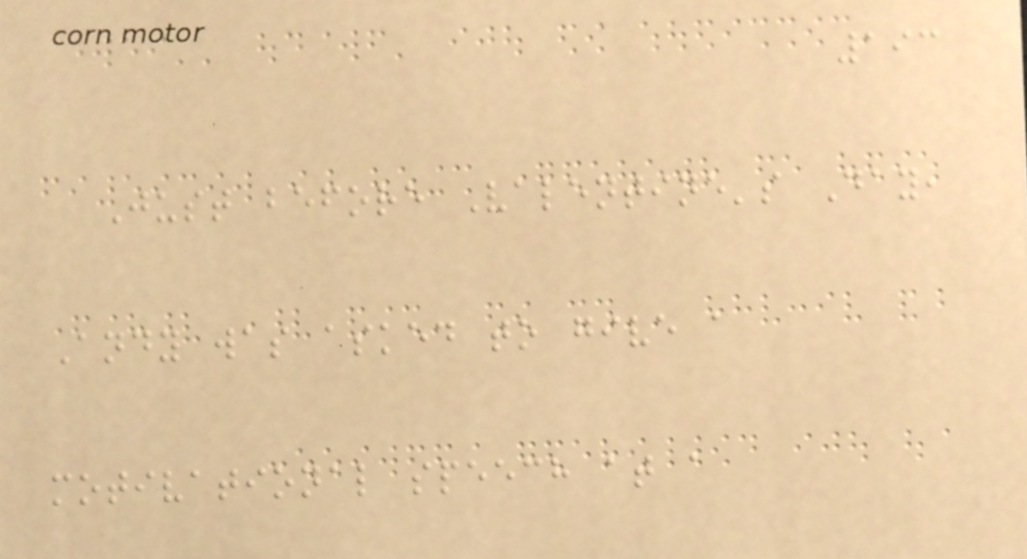193
Just before Valentine's Day,
Andy was asked to give a
motivational speech at a
